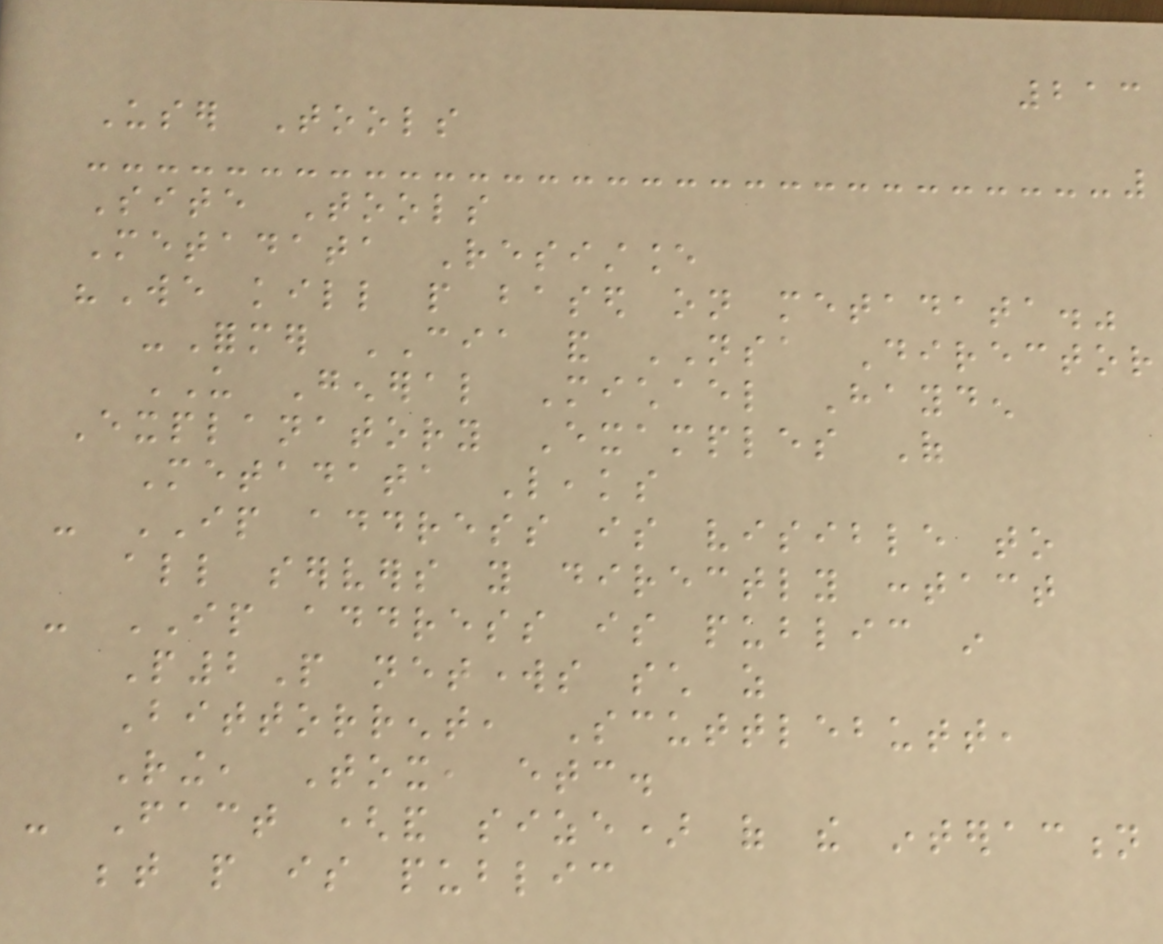213
User Tools
Site Tools
Metadata Resistance
"We kill people based on metadata."
-Former CIA and NSA Director
US General Michael Hayden
Explanatory Examples Of
Metadata Leaks
- IP address is visible to
all servers you directly contact
- IP address is public in
P2P networks such as
Bittorrent, Scuttlebutt,
Ring, Tox, etc.
- Fact (and size) of the interaction
between people is public
